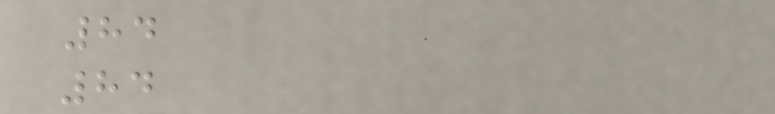84
84
